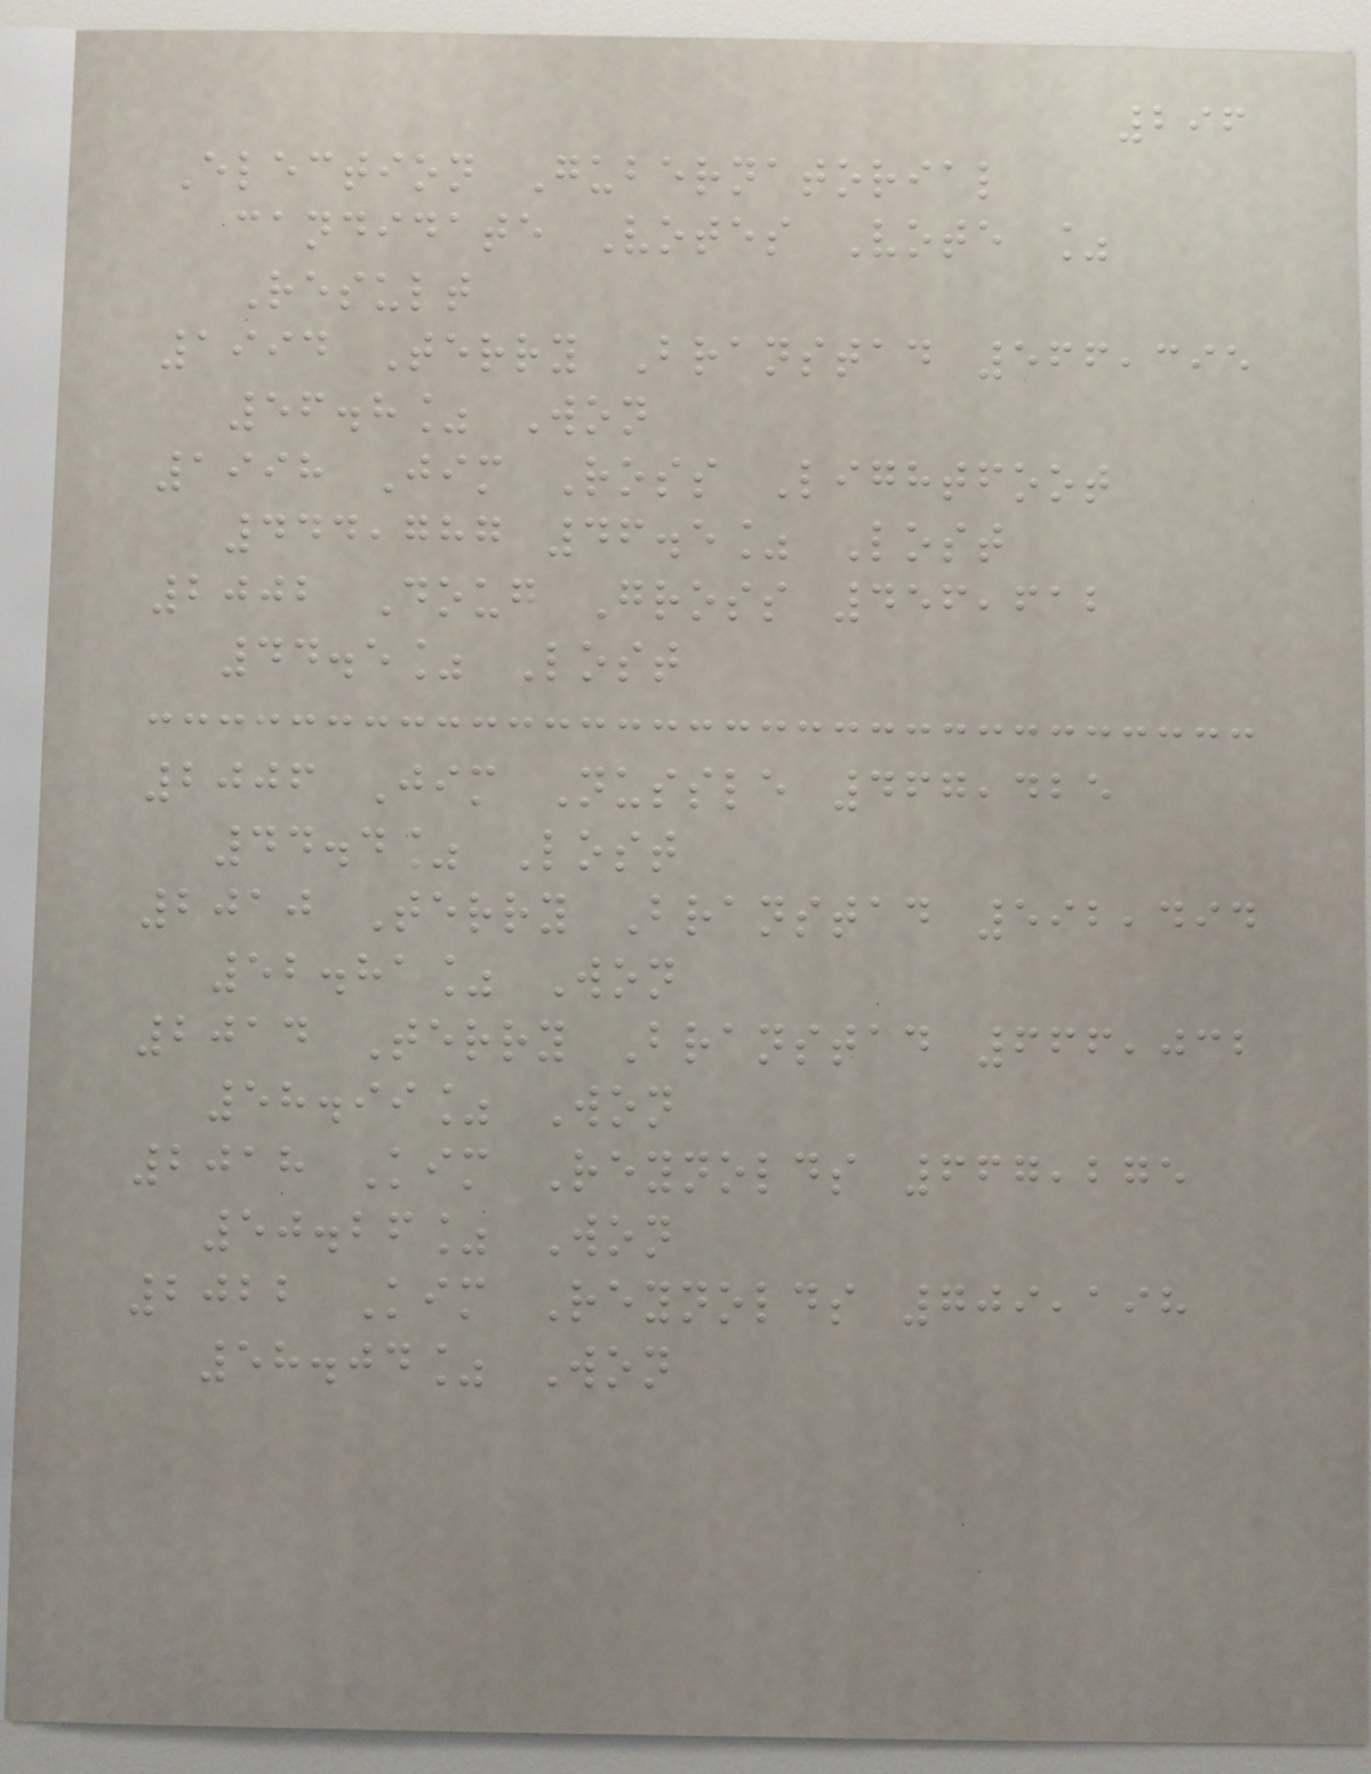296
Election Gubernatorial
candidate Votes Vote %
Result
1994 Terry Branstad 566,395
56.8% Won
1998 Jim Ross Lightfoot
444,787 46.5% Lost
2002 Doug Gross 456,612
44.5% Lost
2006 Jim Nussle 467,425
44.4% Lost
2010 Terry Branstad 592,494
52.81% Won
2014 Terry Branstad 666,032
58.99% Won
2018 Kim Reynolds 667,275
50.26% Won
2022 Kim Reynolds 709,198
58.04% Won
